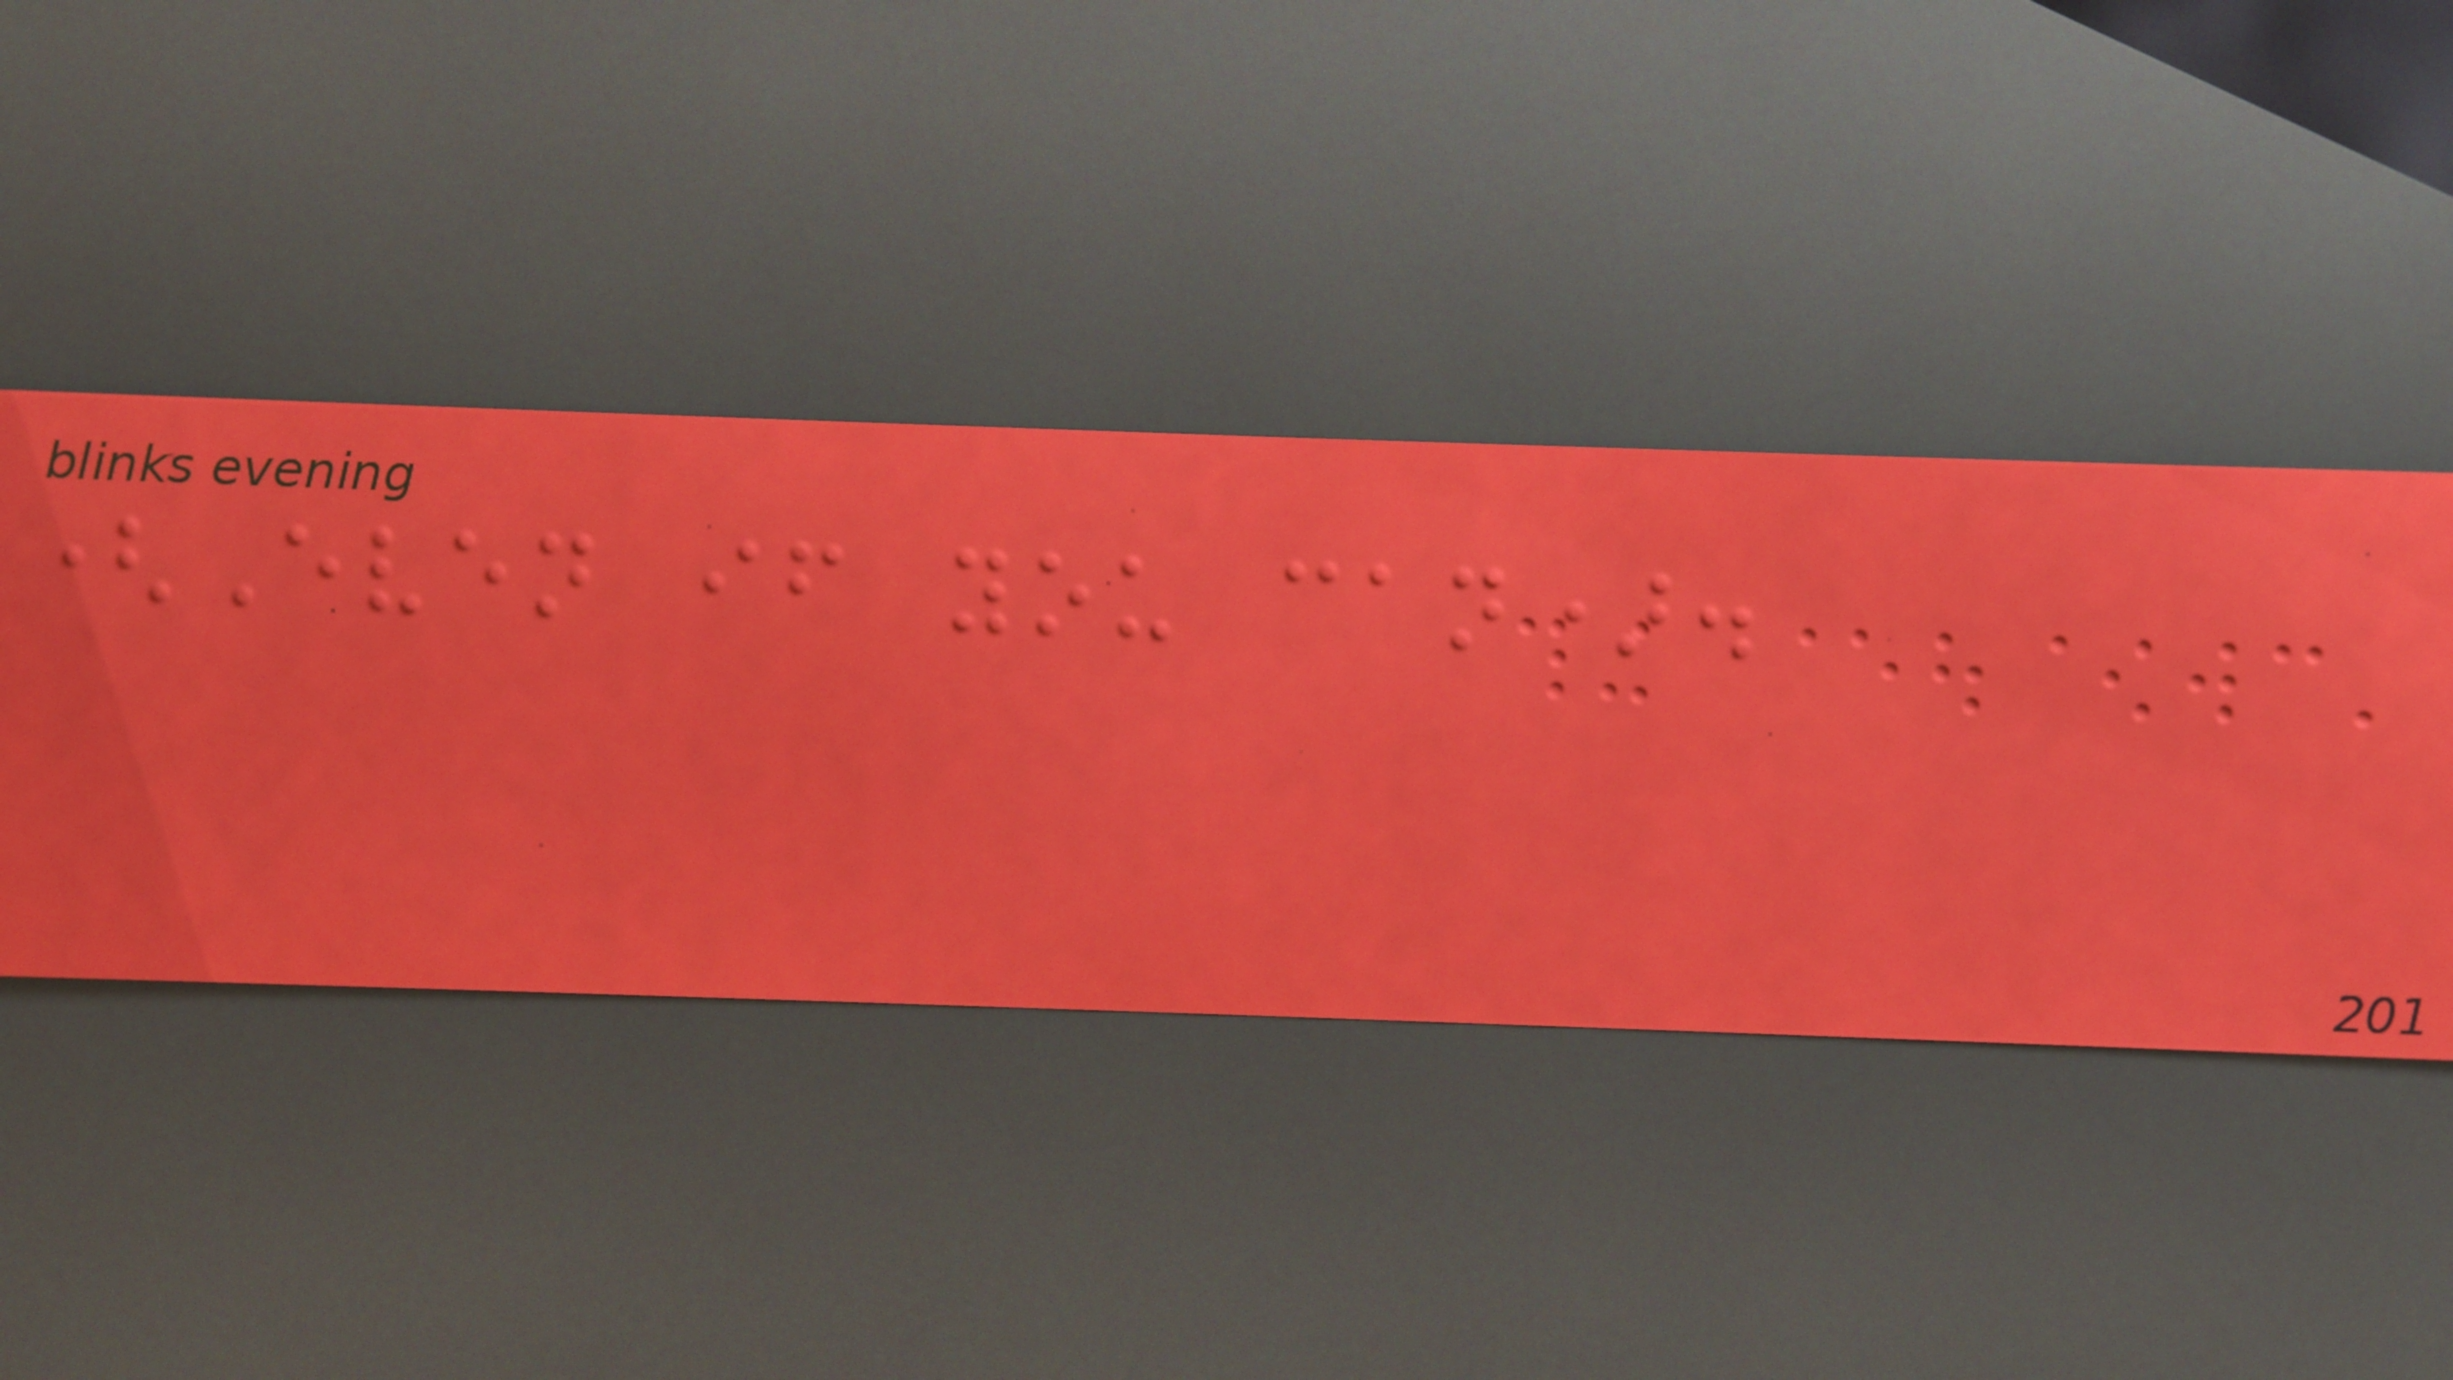(Even if you can).
